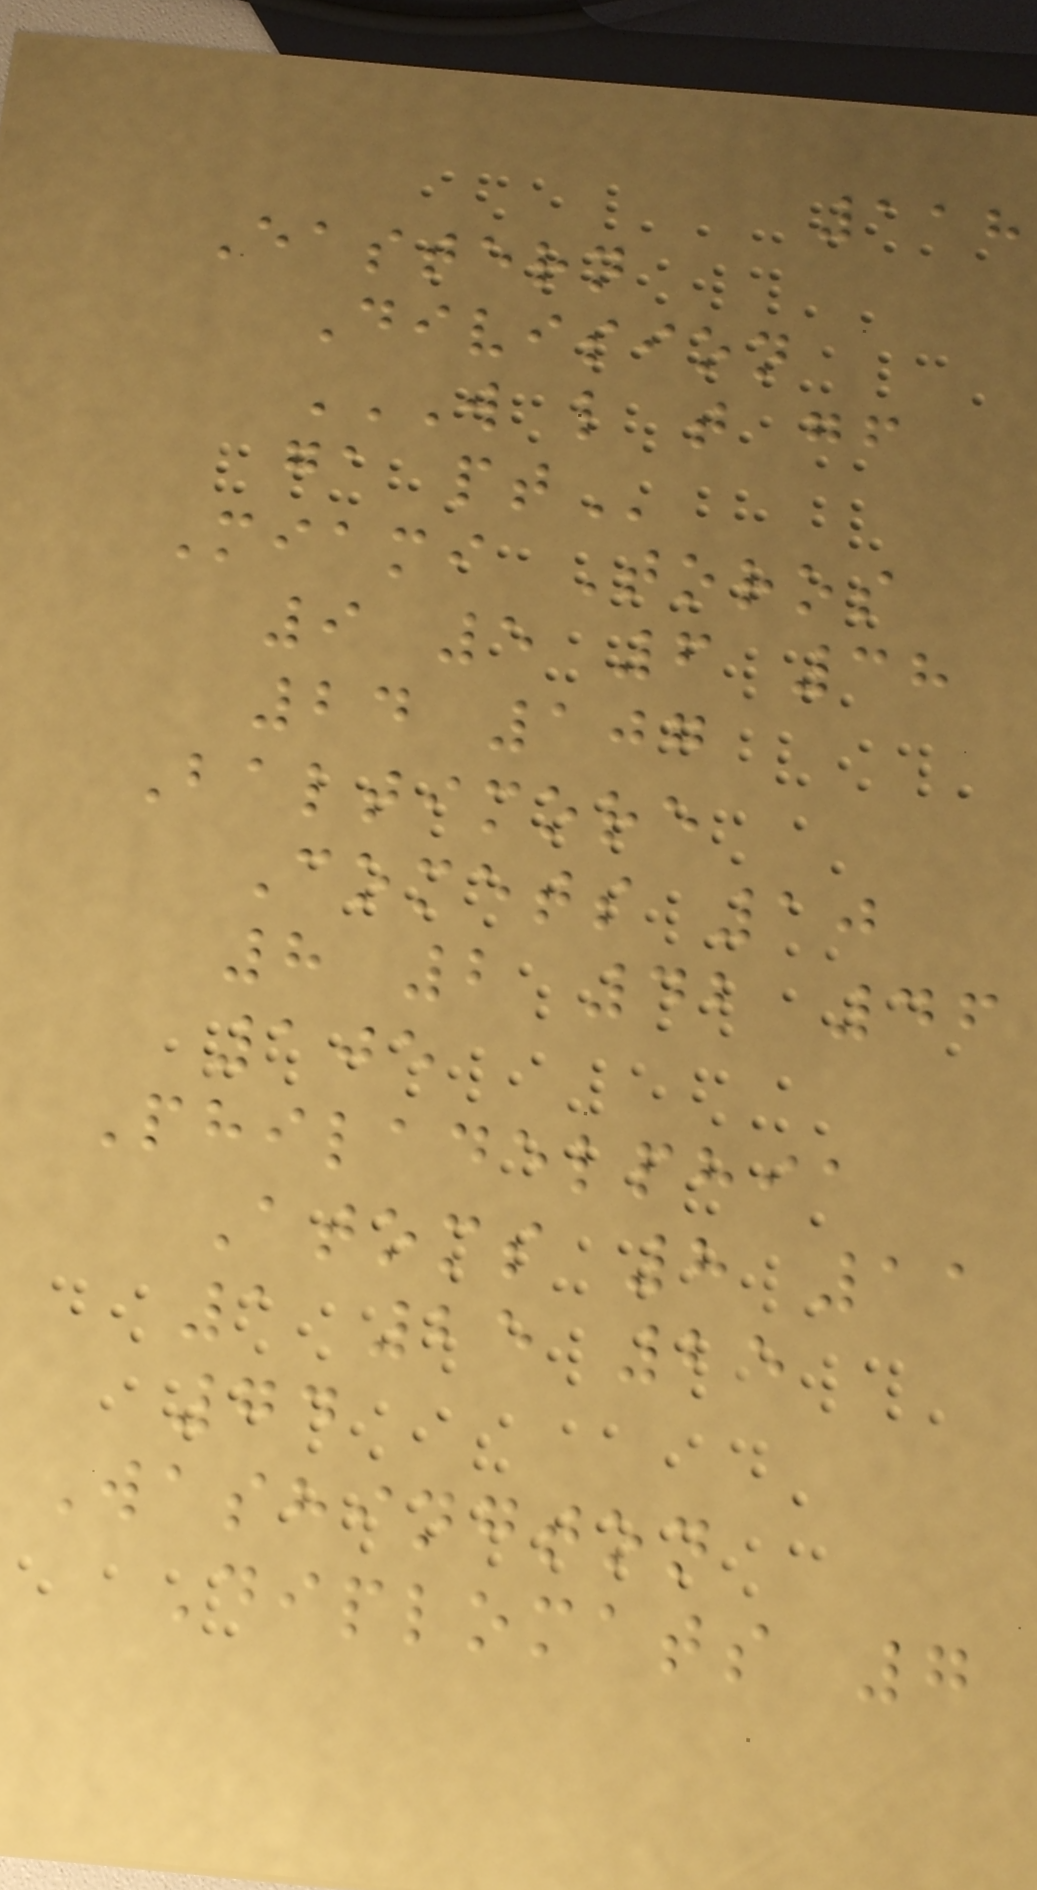118
Eastern
Division
W L T GF
GA PT
Miami Toros
9 5 6 38
24 107
Baltimore
Comets 10
8 2 42 46
105
Philadelphia
Atoms 8 11
1 25 25
74
Washington
Diplomats 7
